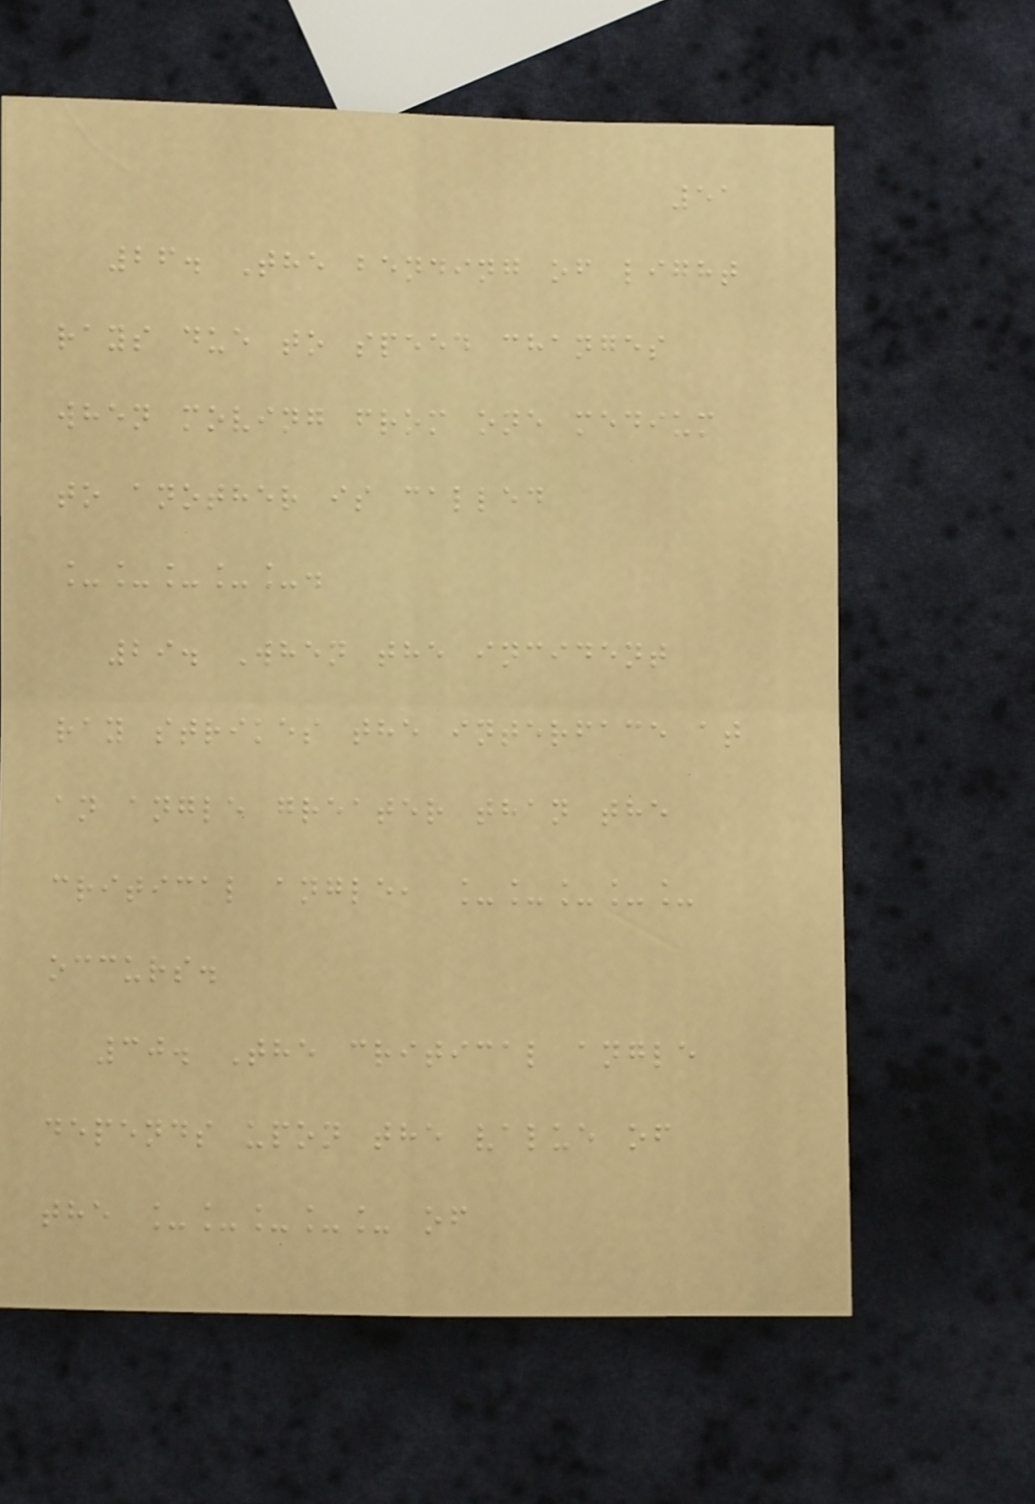51
26. The bending of light
rays due to speed changes
when moving from one medium
to another is called
_____.
29. When the incident
ray strikes the interface at
an angle greater than the
critical angle, _____
occurs.
30. The critical angle
depends upon the value of
the _____ of
